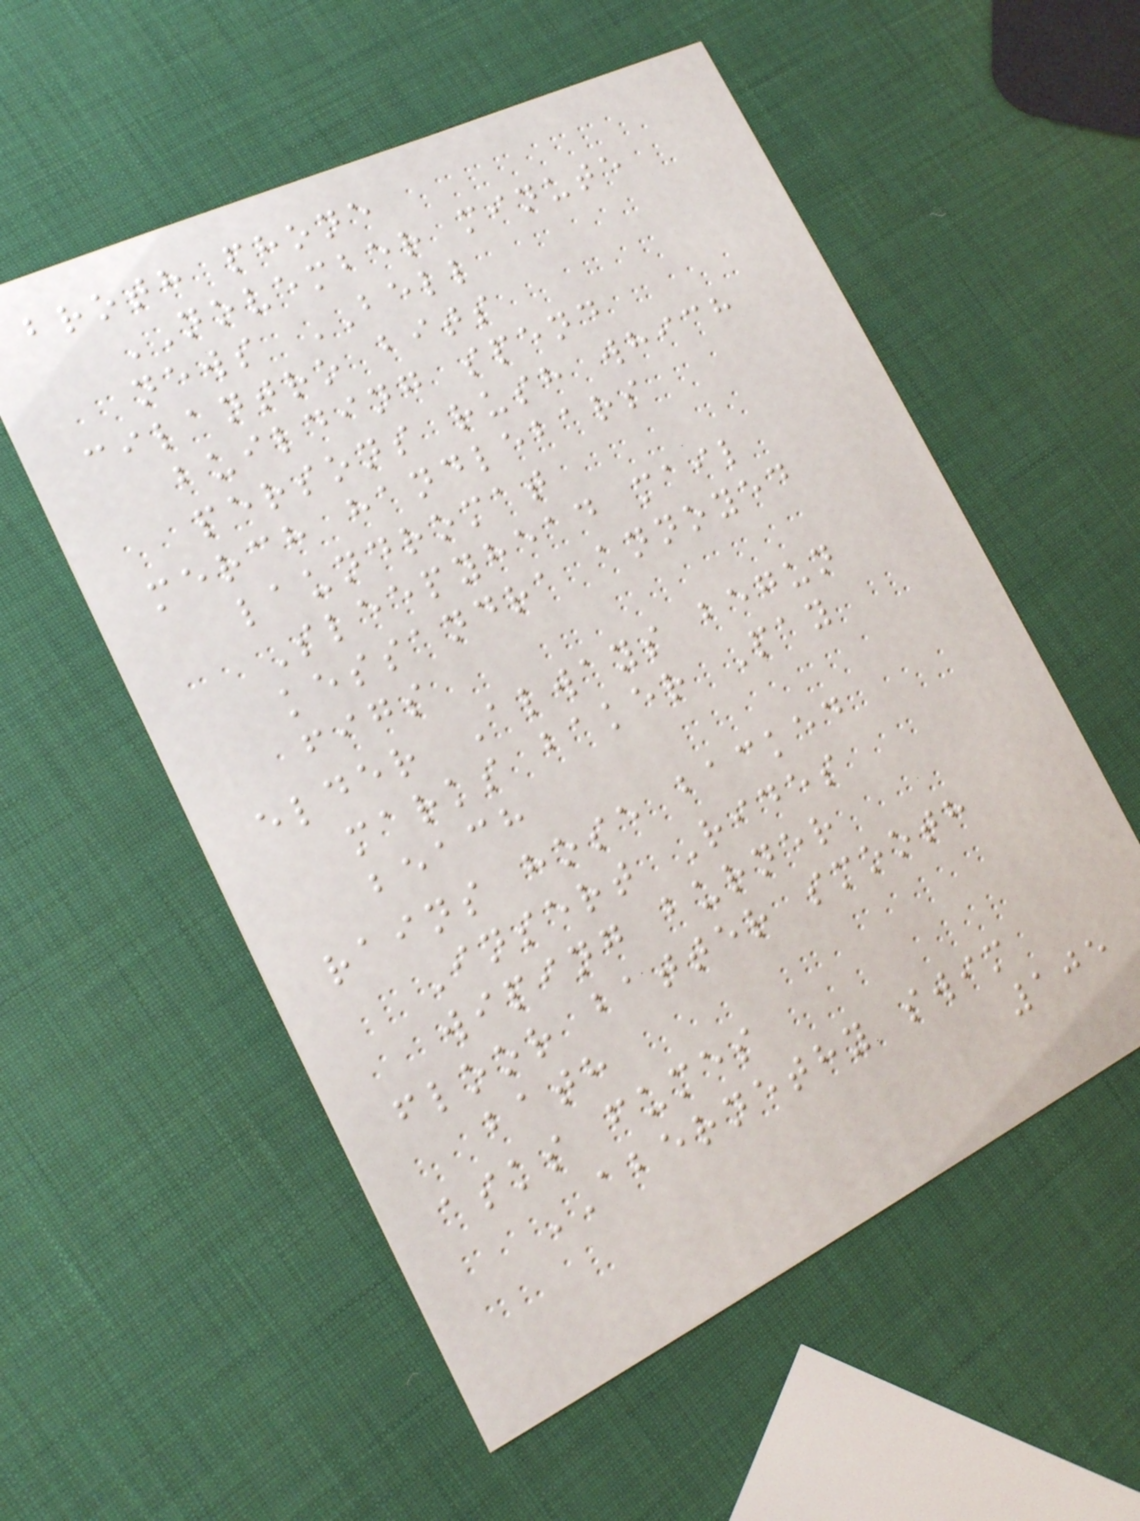broth phone
NOVEMBER minute
news BELL
cilantro bits
building spend
persons rush which
merch handlebars
laundromat
Sleepyhead mail
kessandra annoyed
figs
elder Always begun
marks baker Pay
beach
rains hose backed
Insert Rides
wiping burner
floor batter smooth
bath
asks fumes
ABERNETHY swim
105
